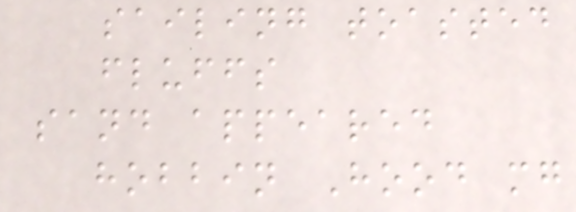sailing toasted
fluffs
sand appeared
hobbin Hood mg
